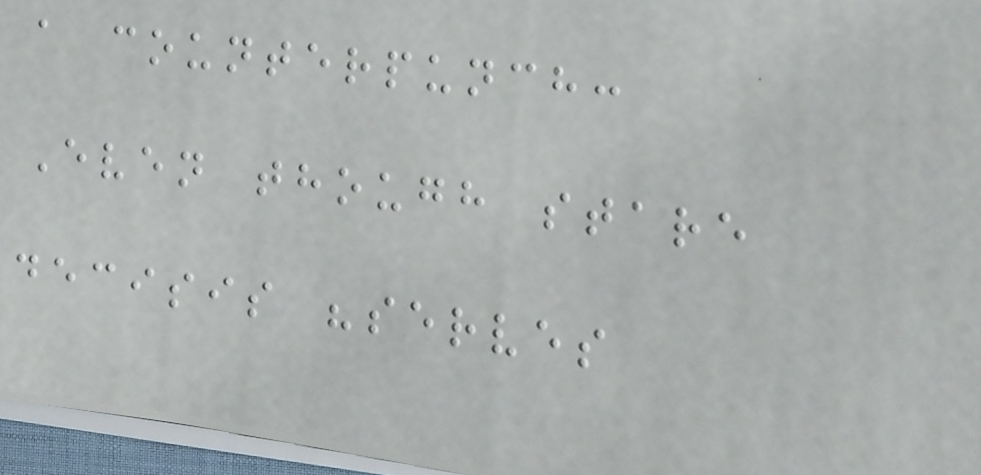a counterpunch:
Even though stare
decisis "serves
